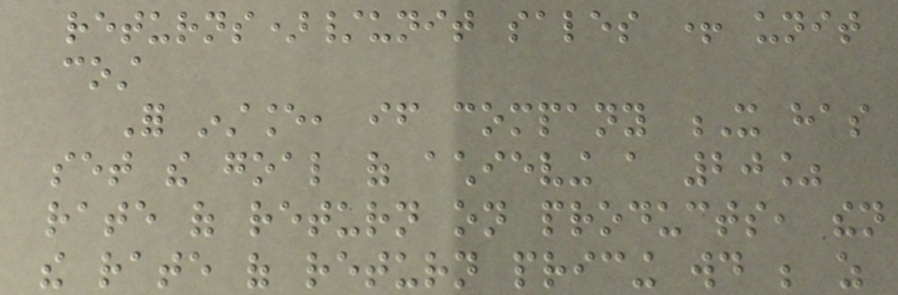returns)/unit sales + unit
cost
For instance, if company X has
set the goal of achieving a 20%
rate of return on products, then
the rate of return pricing would be as
